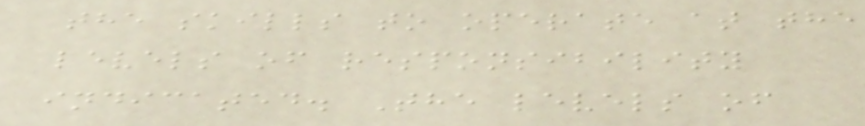the skills to operate at the
levels of responsibility
indicated. The levels of
